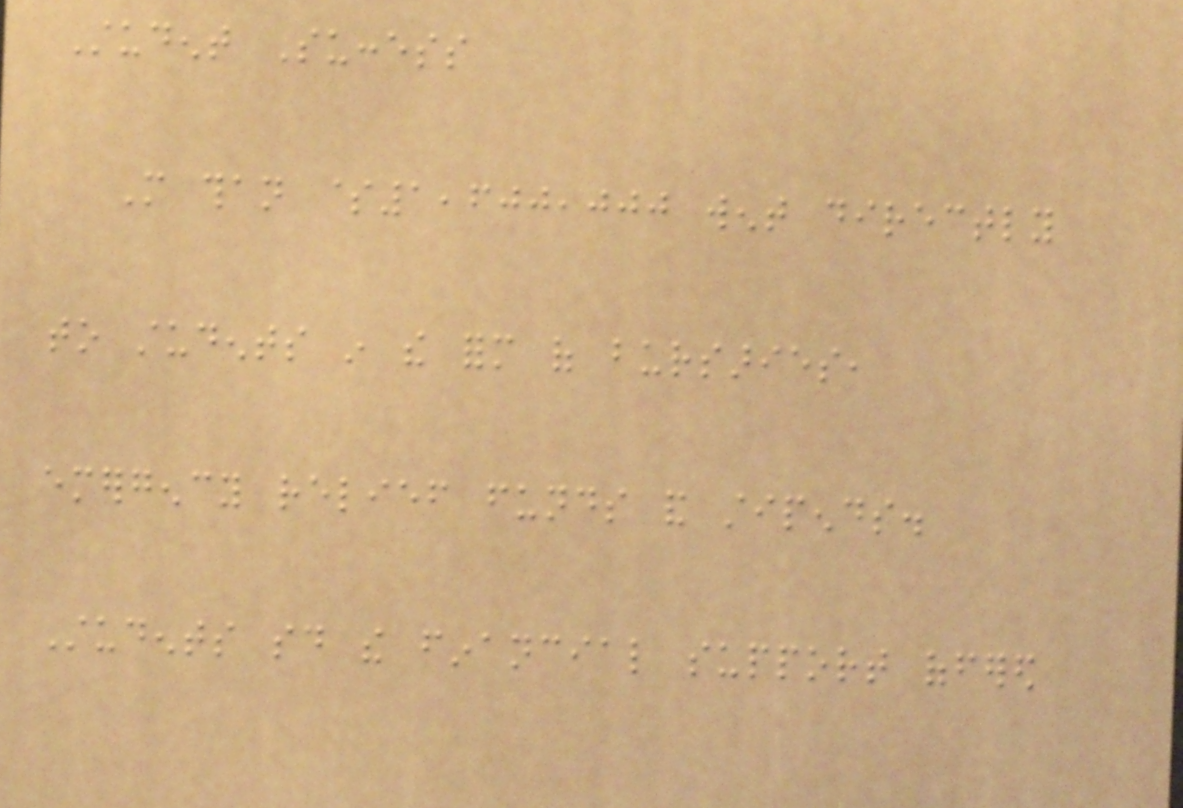Student Success
More than $1,600,000 went directly
to students in the form of bursaries,
emergency relief funds and stipends.
Students said the financial support offered
